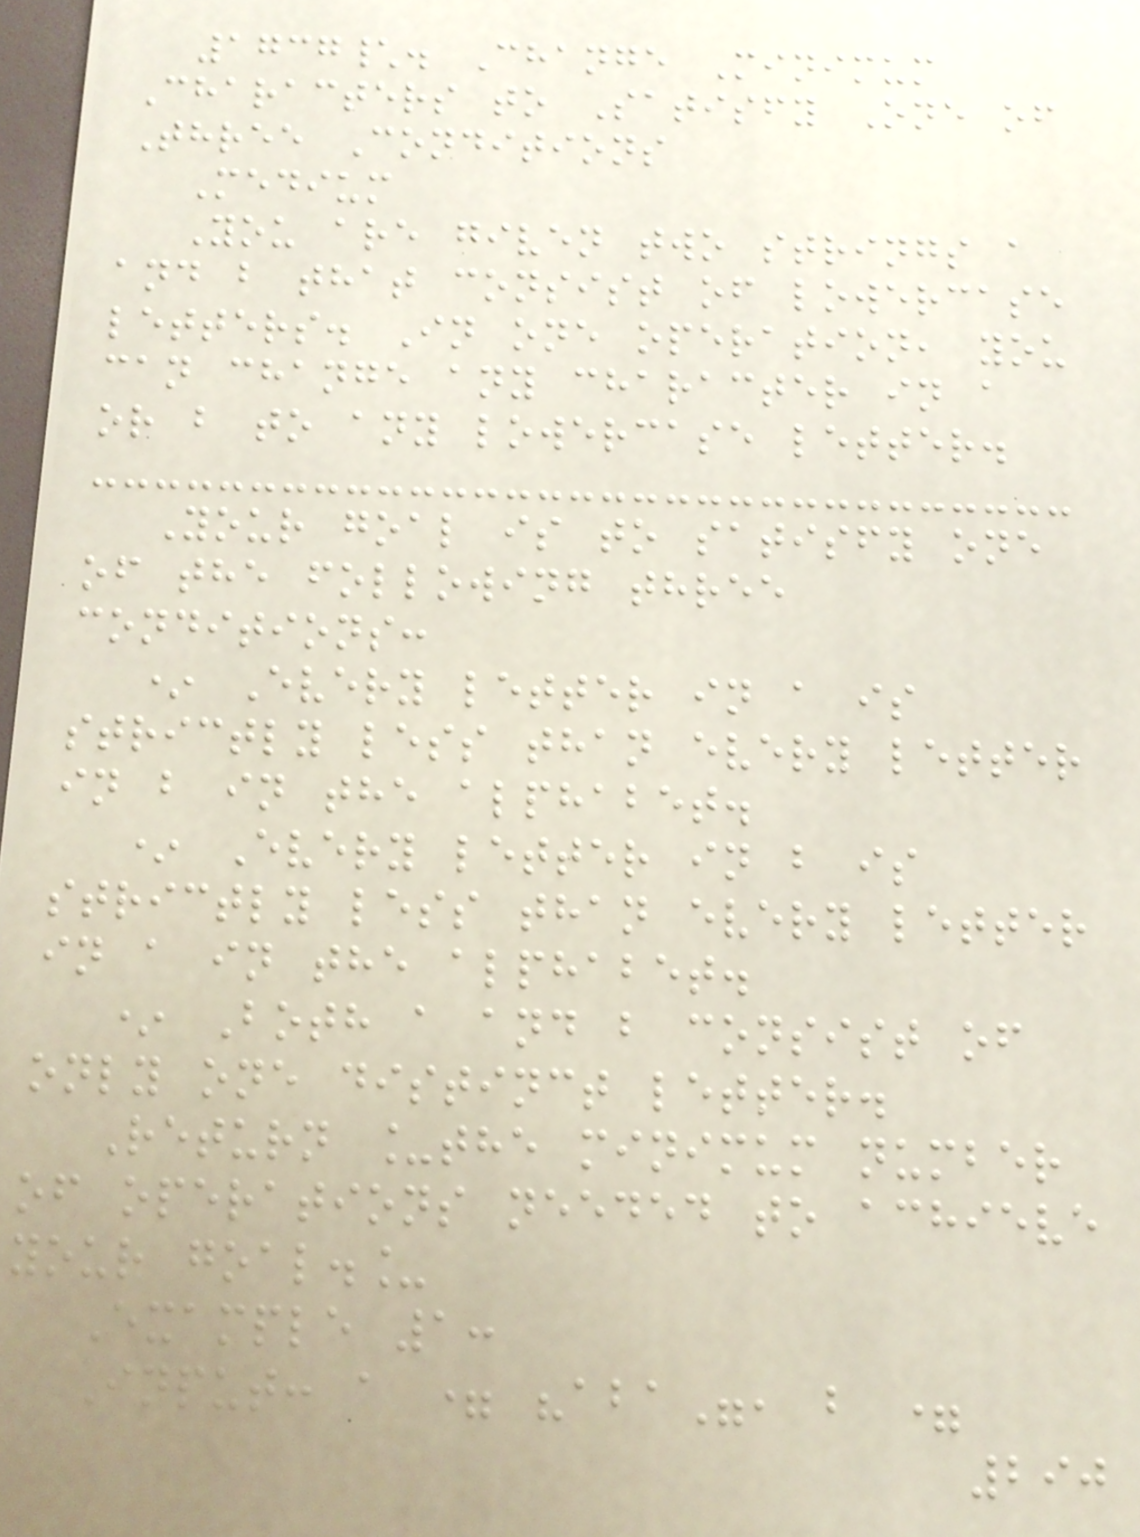1737\. Change Minimum
Characters to Satisfy One of
Three Conditions
Medium
You are given two strings a
and b that consist of lowercase
letters. In one operation, you
can change any character in a
or b to any lowercase letter.
Your goal is to satisfy one
of the following three
conditions:
* Every letter in a is
strictly less than every letter
in b in the alphabet.
* Every letter in b is
strictly less than every letter
in a in the alphabet.
* Both a and b consist of
only one distinct letter.
Return _the minimum number
of operations needed to achieve
your goal._
Example 1:
Input: a = "aba", b =
290
